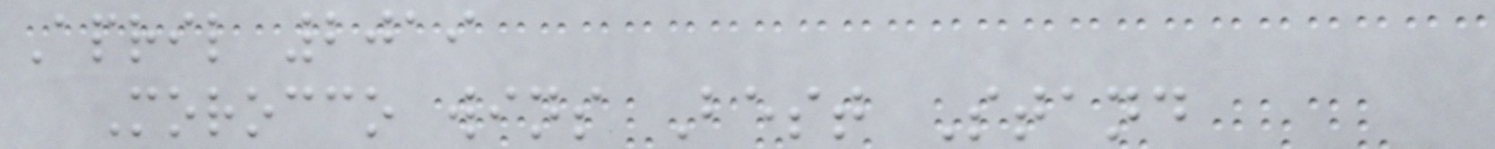April 2019
Morocco wins Best Stand
